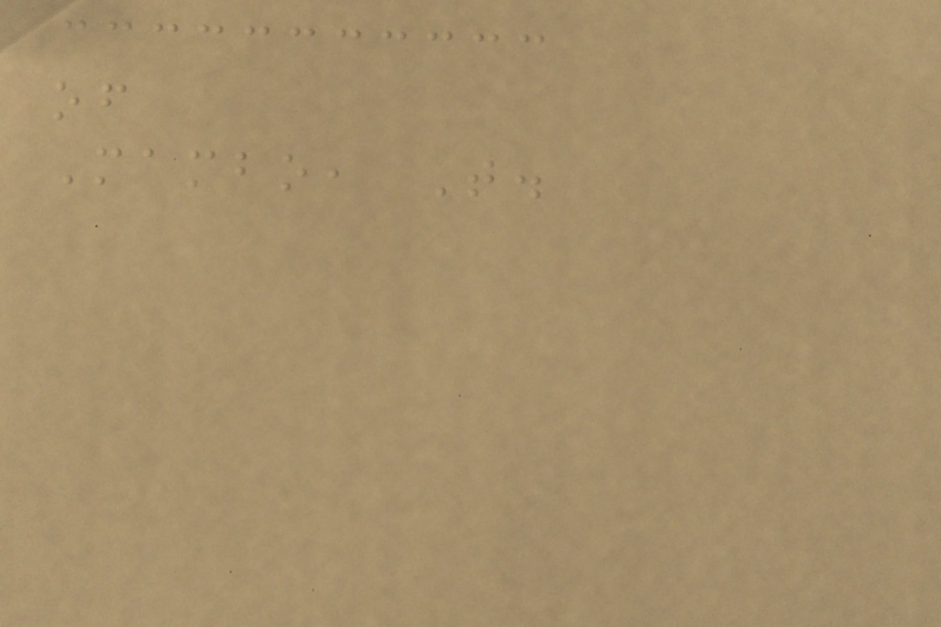of
Mambo, T.
